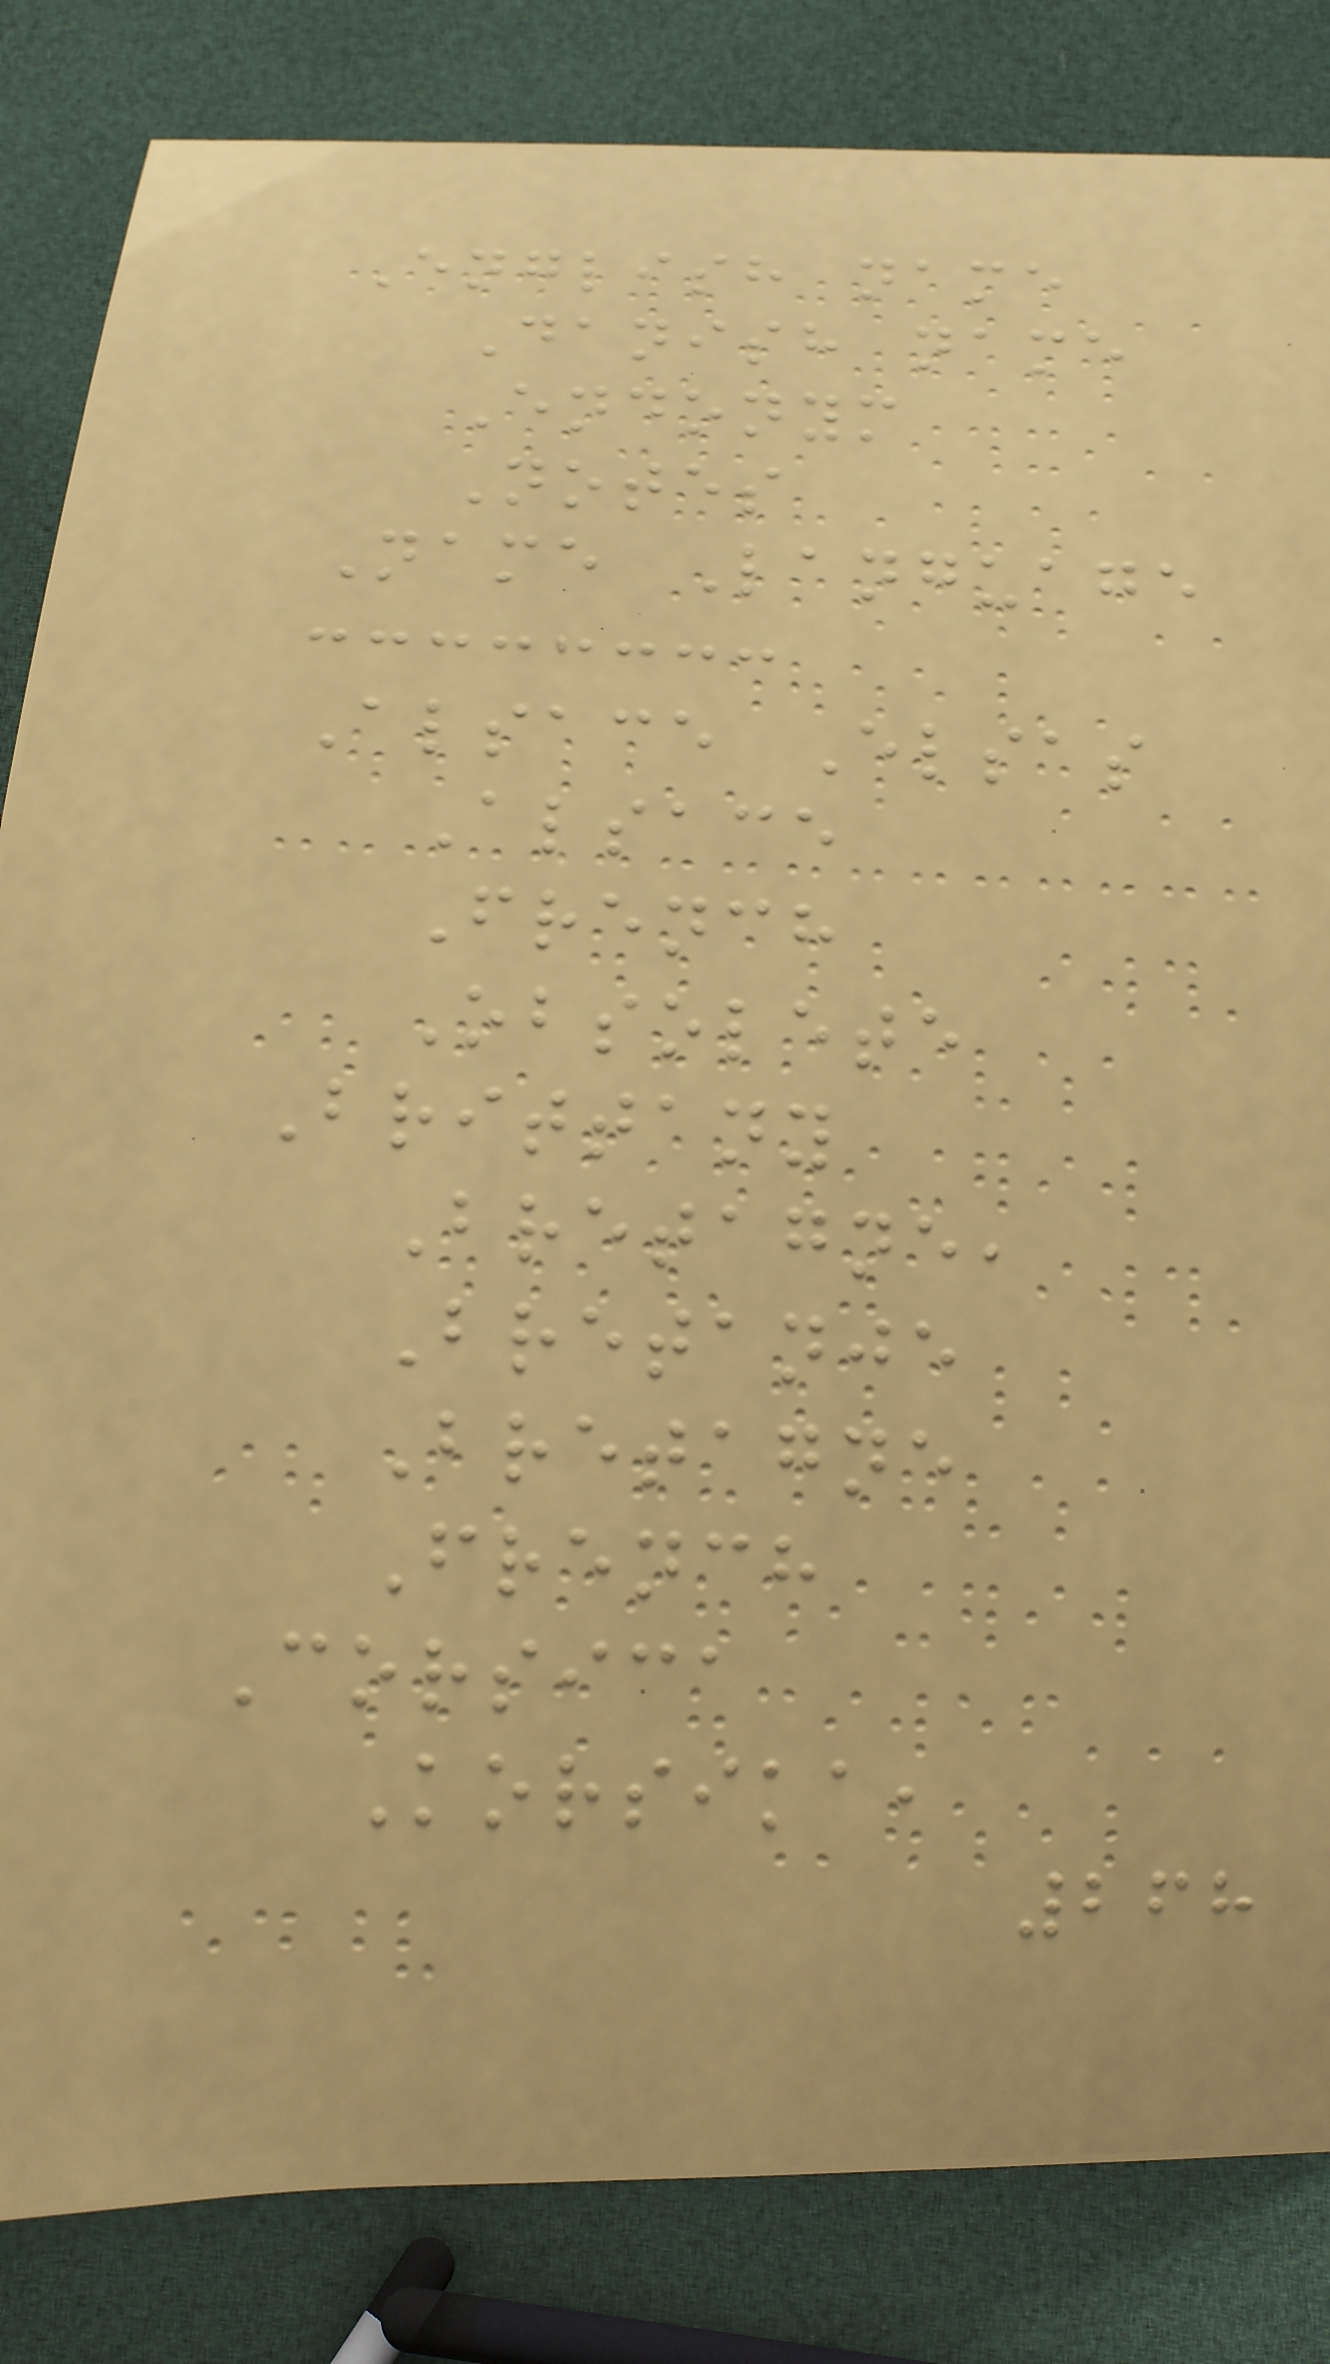English name
Danish name
Endonym
Notes
Name Language
Alsace Elsas
Alsace
French
Obsolete
Brittany
Bretagne,
Bretanje
Bretagne
French
Corsica
Korsika,
268
